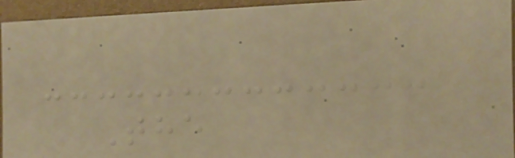The
